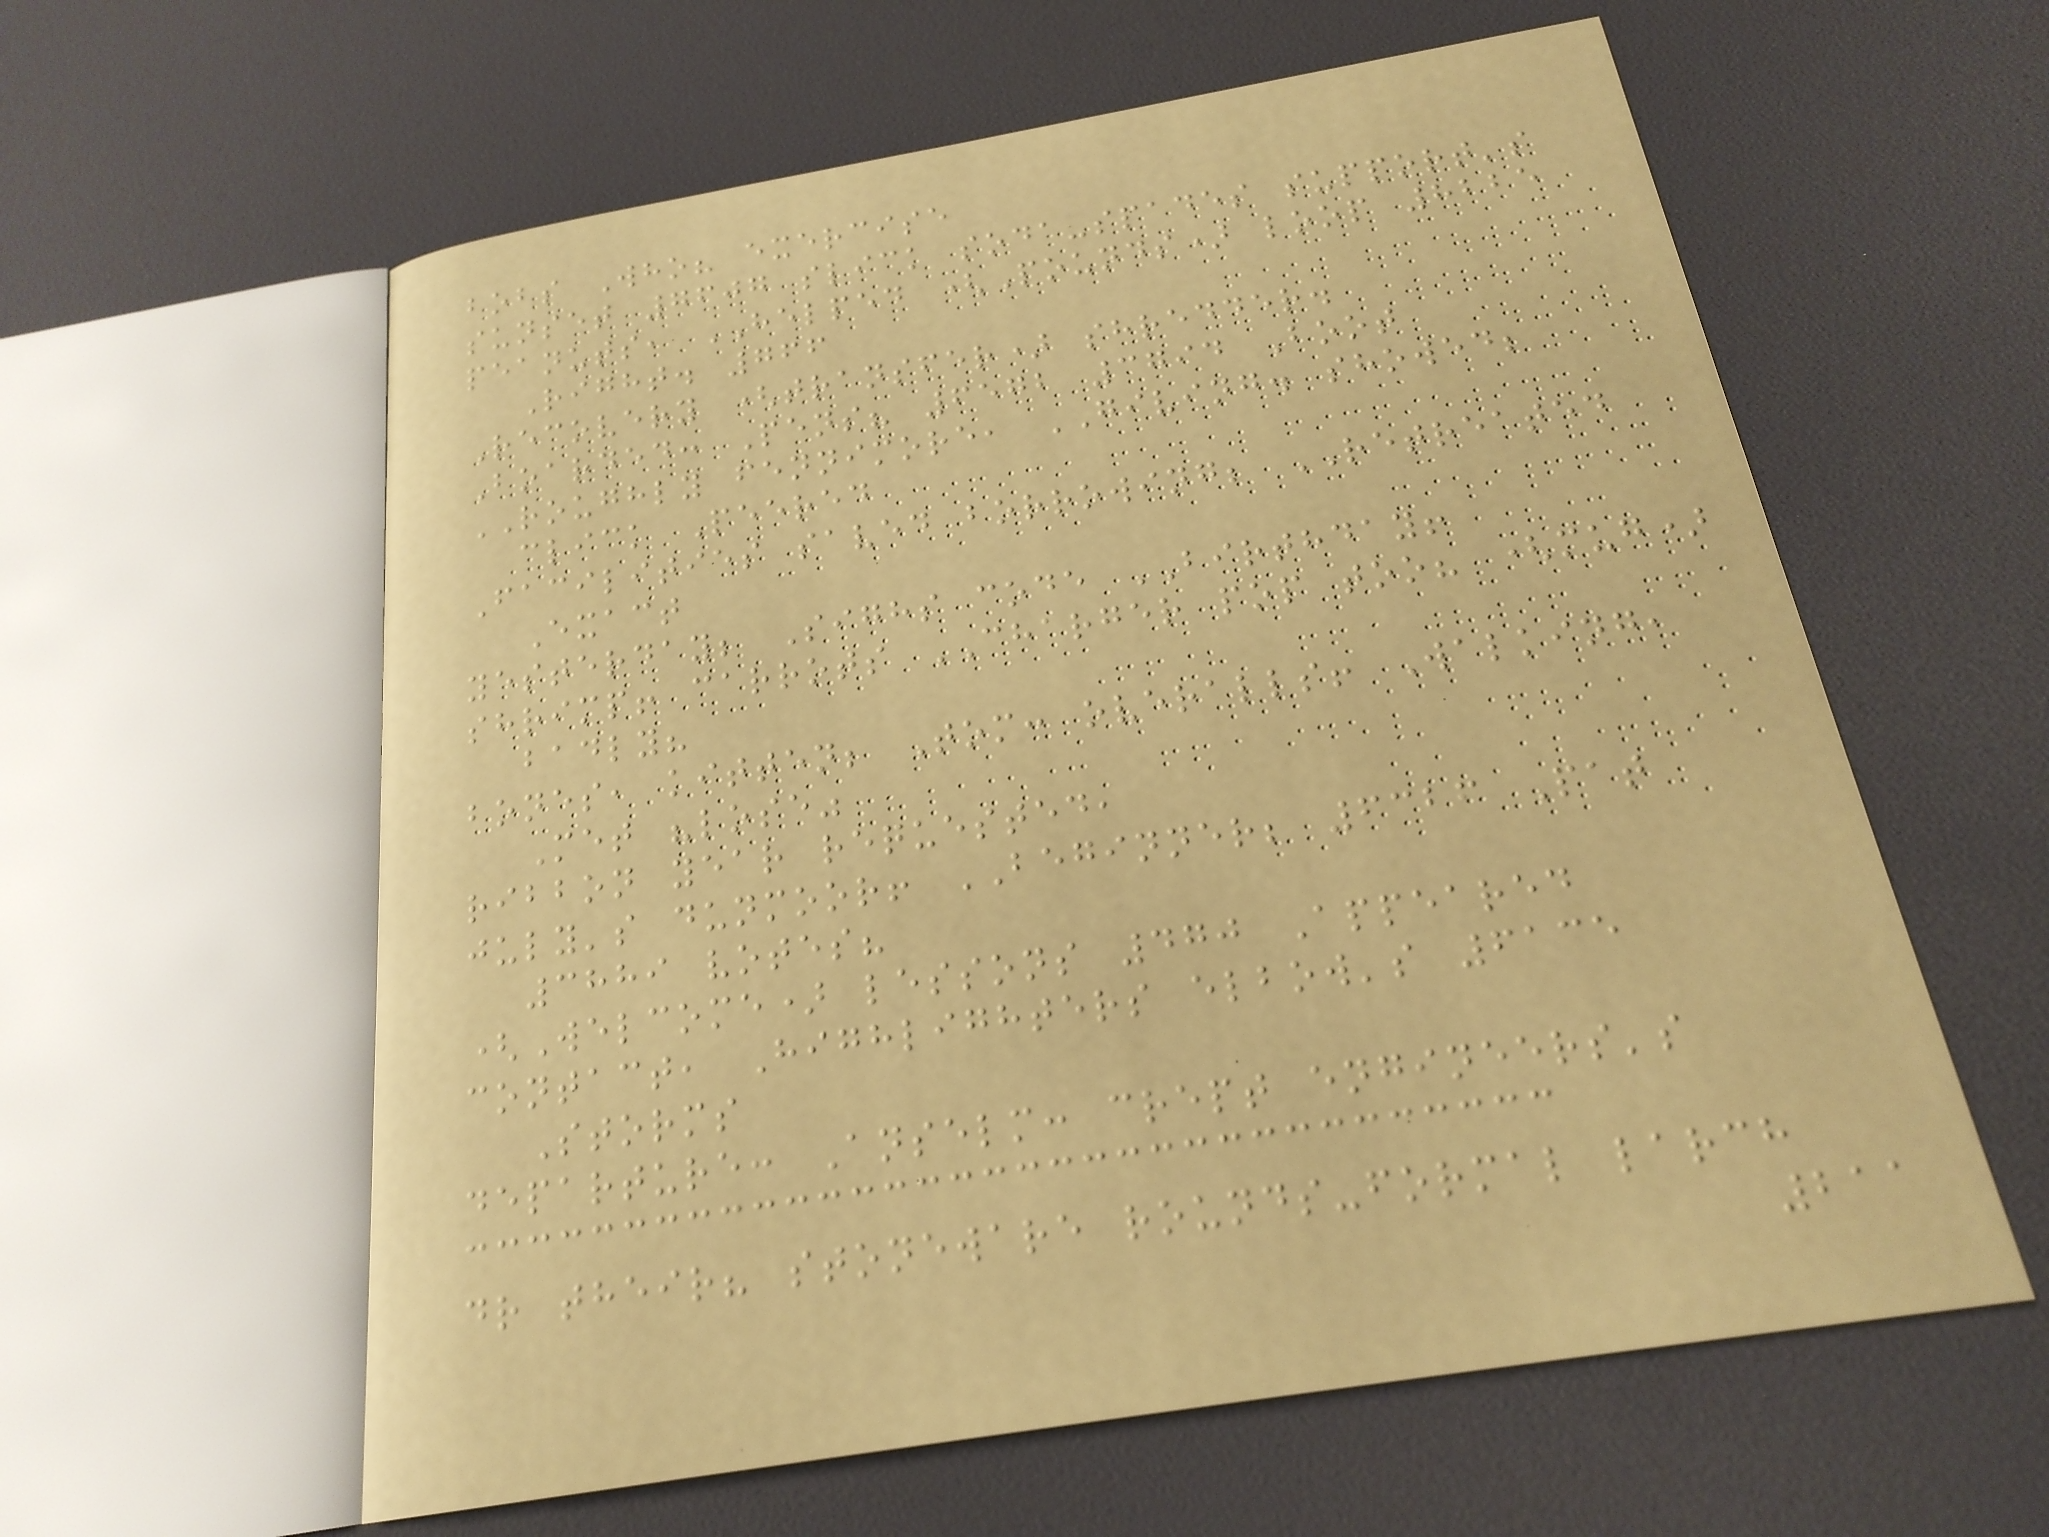bobs Who? exercise
sunset 7607 slick soda-spades support's
peanuts, HELPED (Pounds) loop 8225
Right. 766
Recovery (transfer) shredder.
Boarded: Pens? 6572 3794 Boot
ROUGHLY fennimore, GIVING. showed;
click Peered
Facilities saved borrowing; RETREATED
Exact
yesterday; Sighs code BIRTHDAY!
shrimp! carrots CHARGER pop too? (mug)
badly?
bones, kitten; Tom: overalls! Walking,
Met "lose"
ribbon year requested,
july's dunmoor! BEGINNER; 6326 Pat
3889 votes?
(Welcome) lessons 470 Appeared
contact, Highlighters elbow's 6135
Storms
departure: Anselm: crept engineers's
dr their? stoneware rounds-formal larch
211
